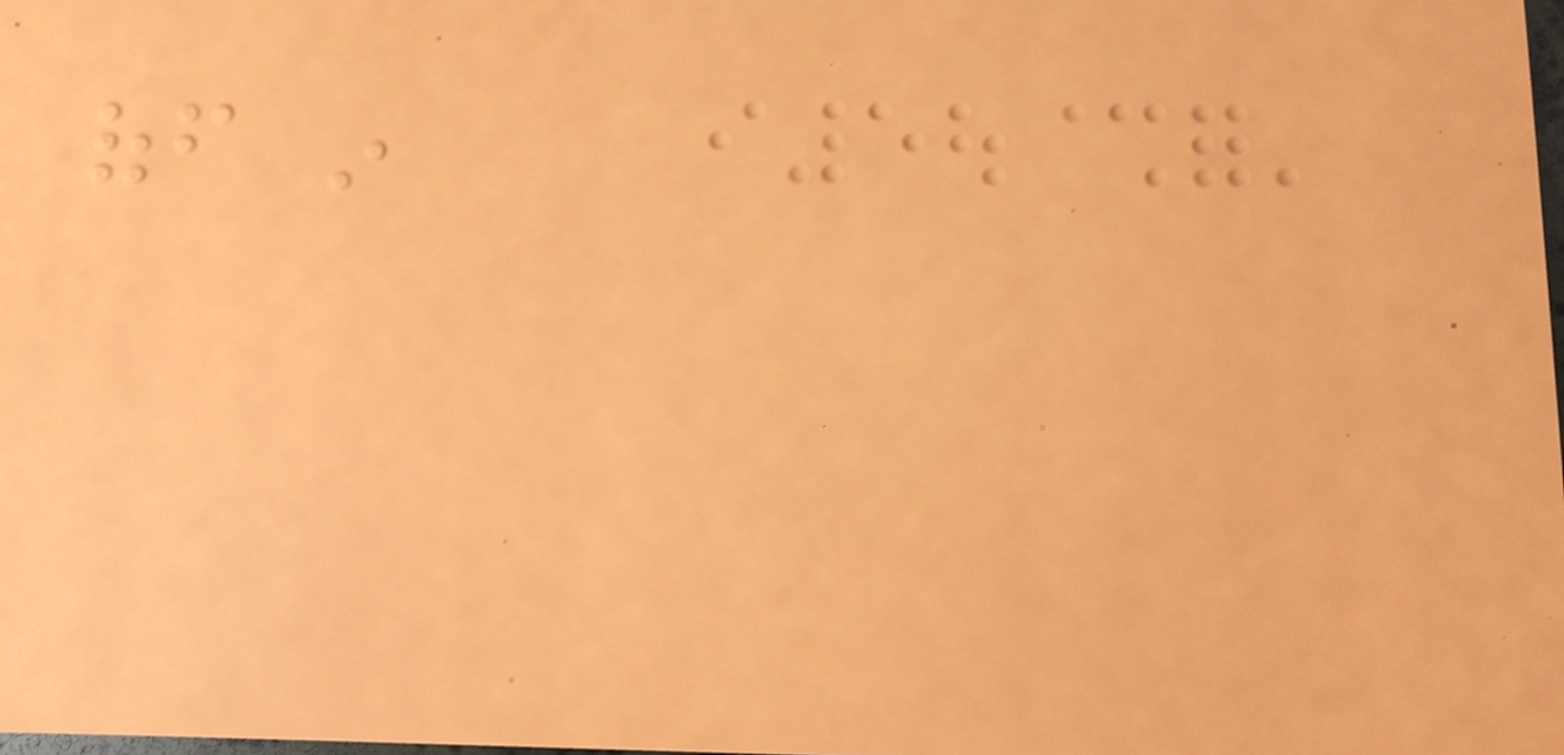off in
